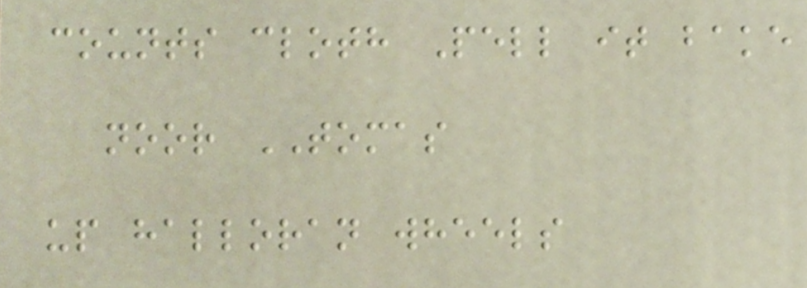counts cloth Pell it bake
noor TOMAS
up halloran wheels
